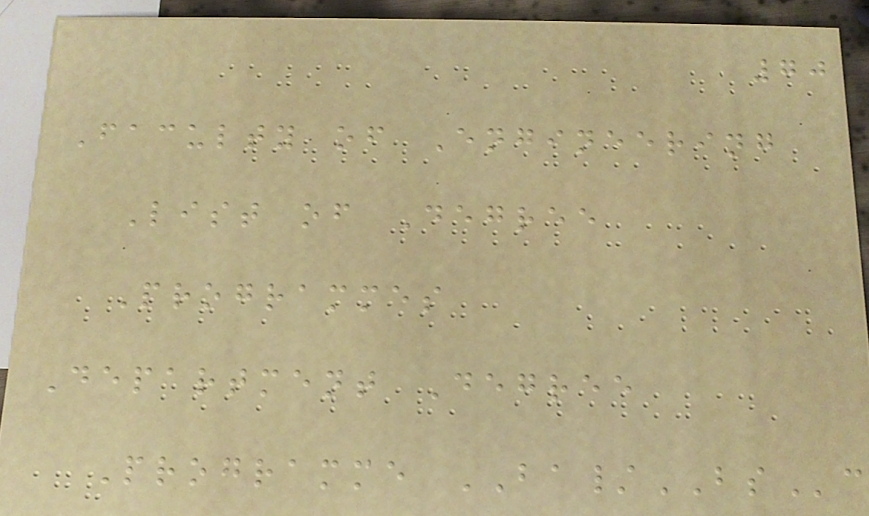70
Faculty of Engineering
List of Degree
Programmes
Department Degree
Programme BA/BSc
